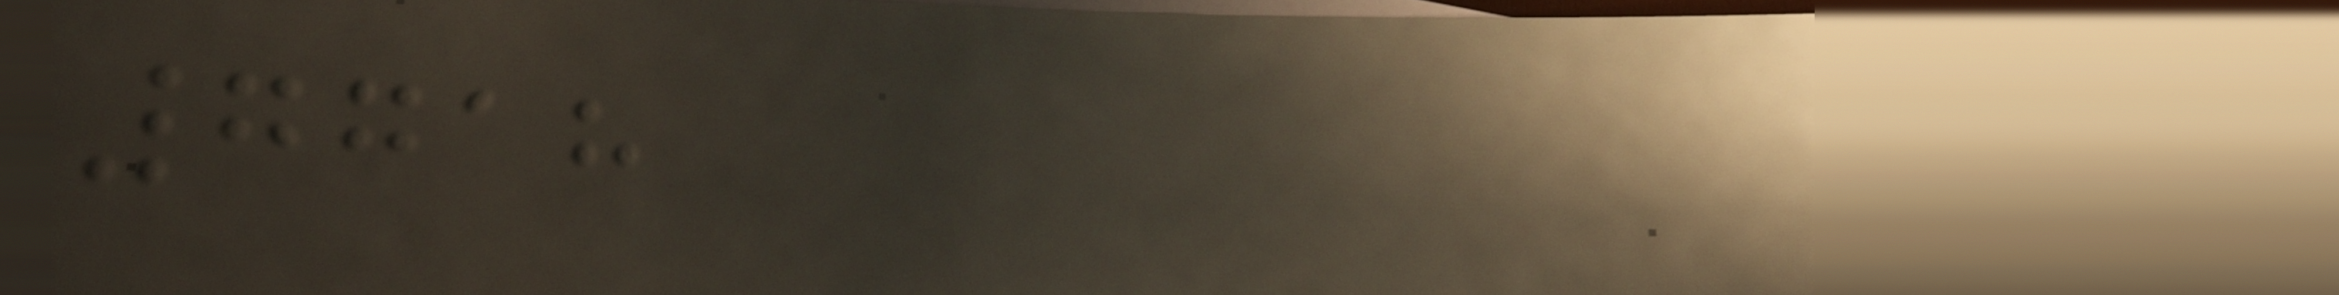7718
